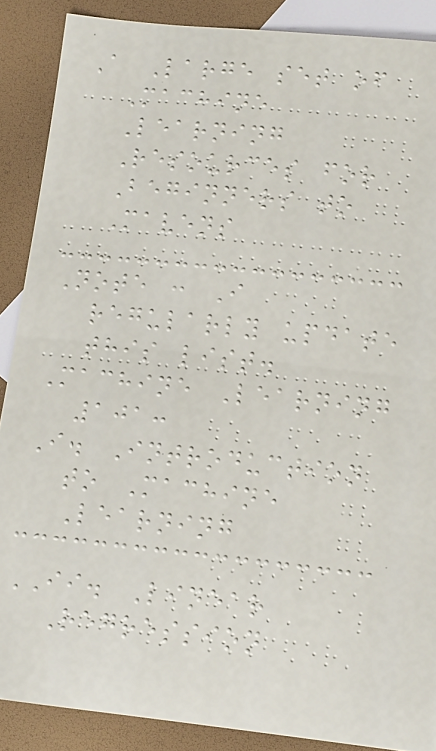A Large set of
Machine
Learning
Resources for
Beginners to
Mavens
Note : I
regularly update
this list.
Machine Learning
101:
I. Introduction
to Machine
Learning
II. Linear
Regression
